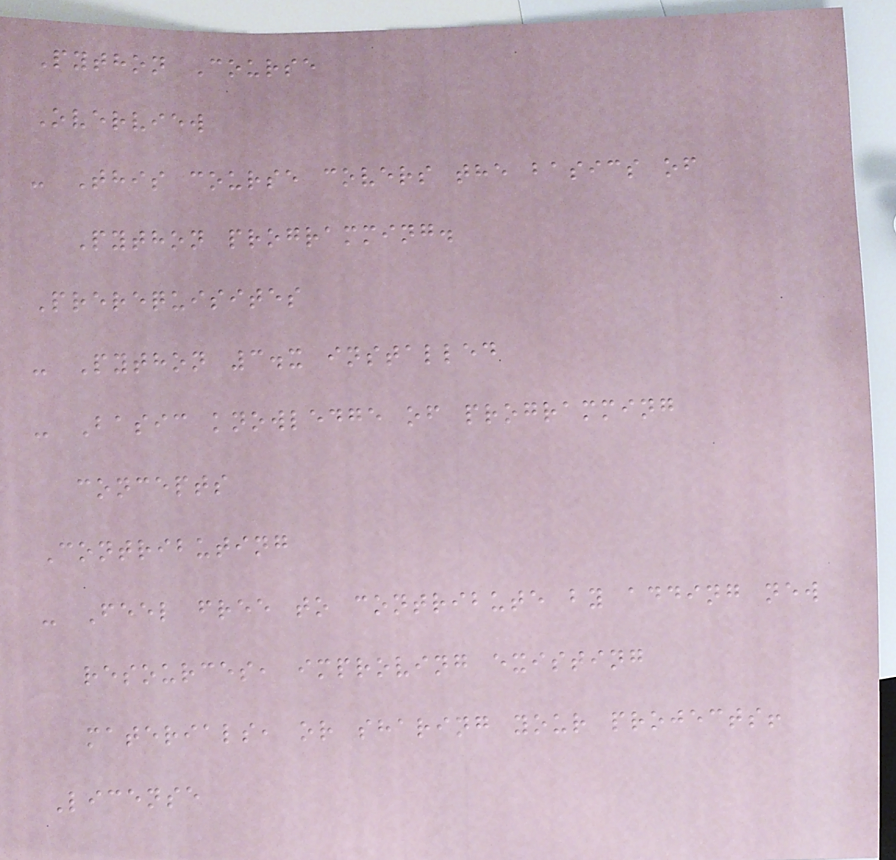Python Course
Overview
- This course covers the basics of
Python programming.
Prerequisites
- Python 3.x installed
- Basic knowledge of programming
concepts
Contributing
- Feel free to contribute by adding new
resources, improving existing
materials, or sharing your projects!
License
